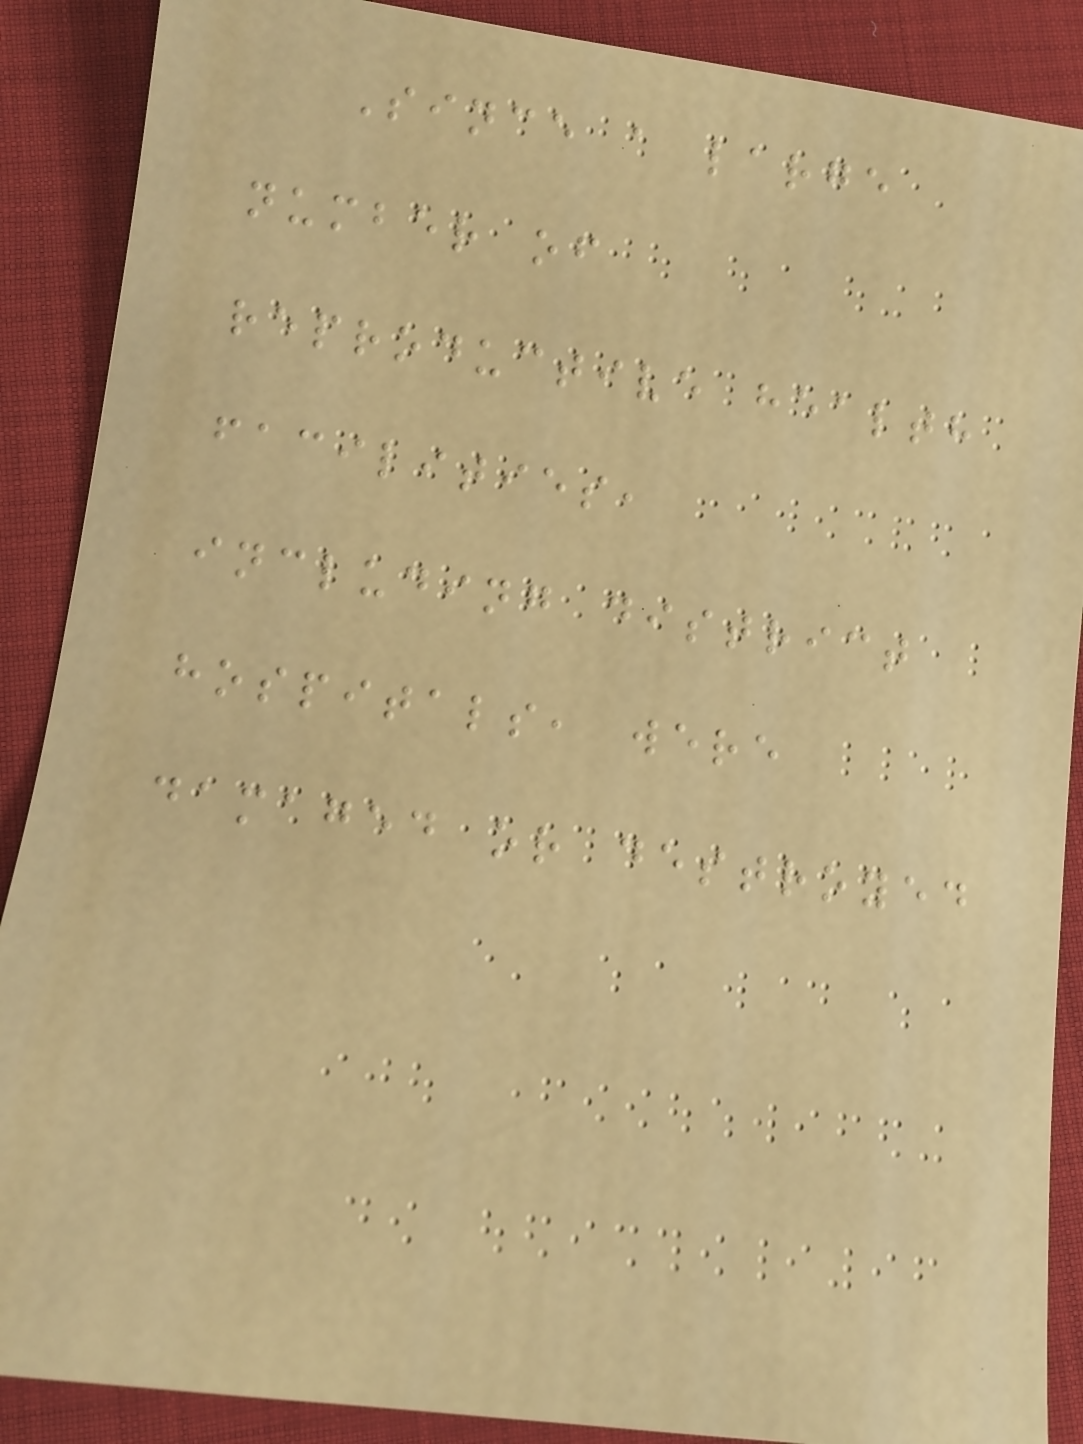Since a large
number of
reproductive health
facilities,
including district
hospitals, were
damaged or destroyed
